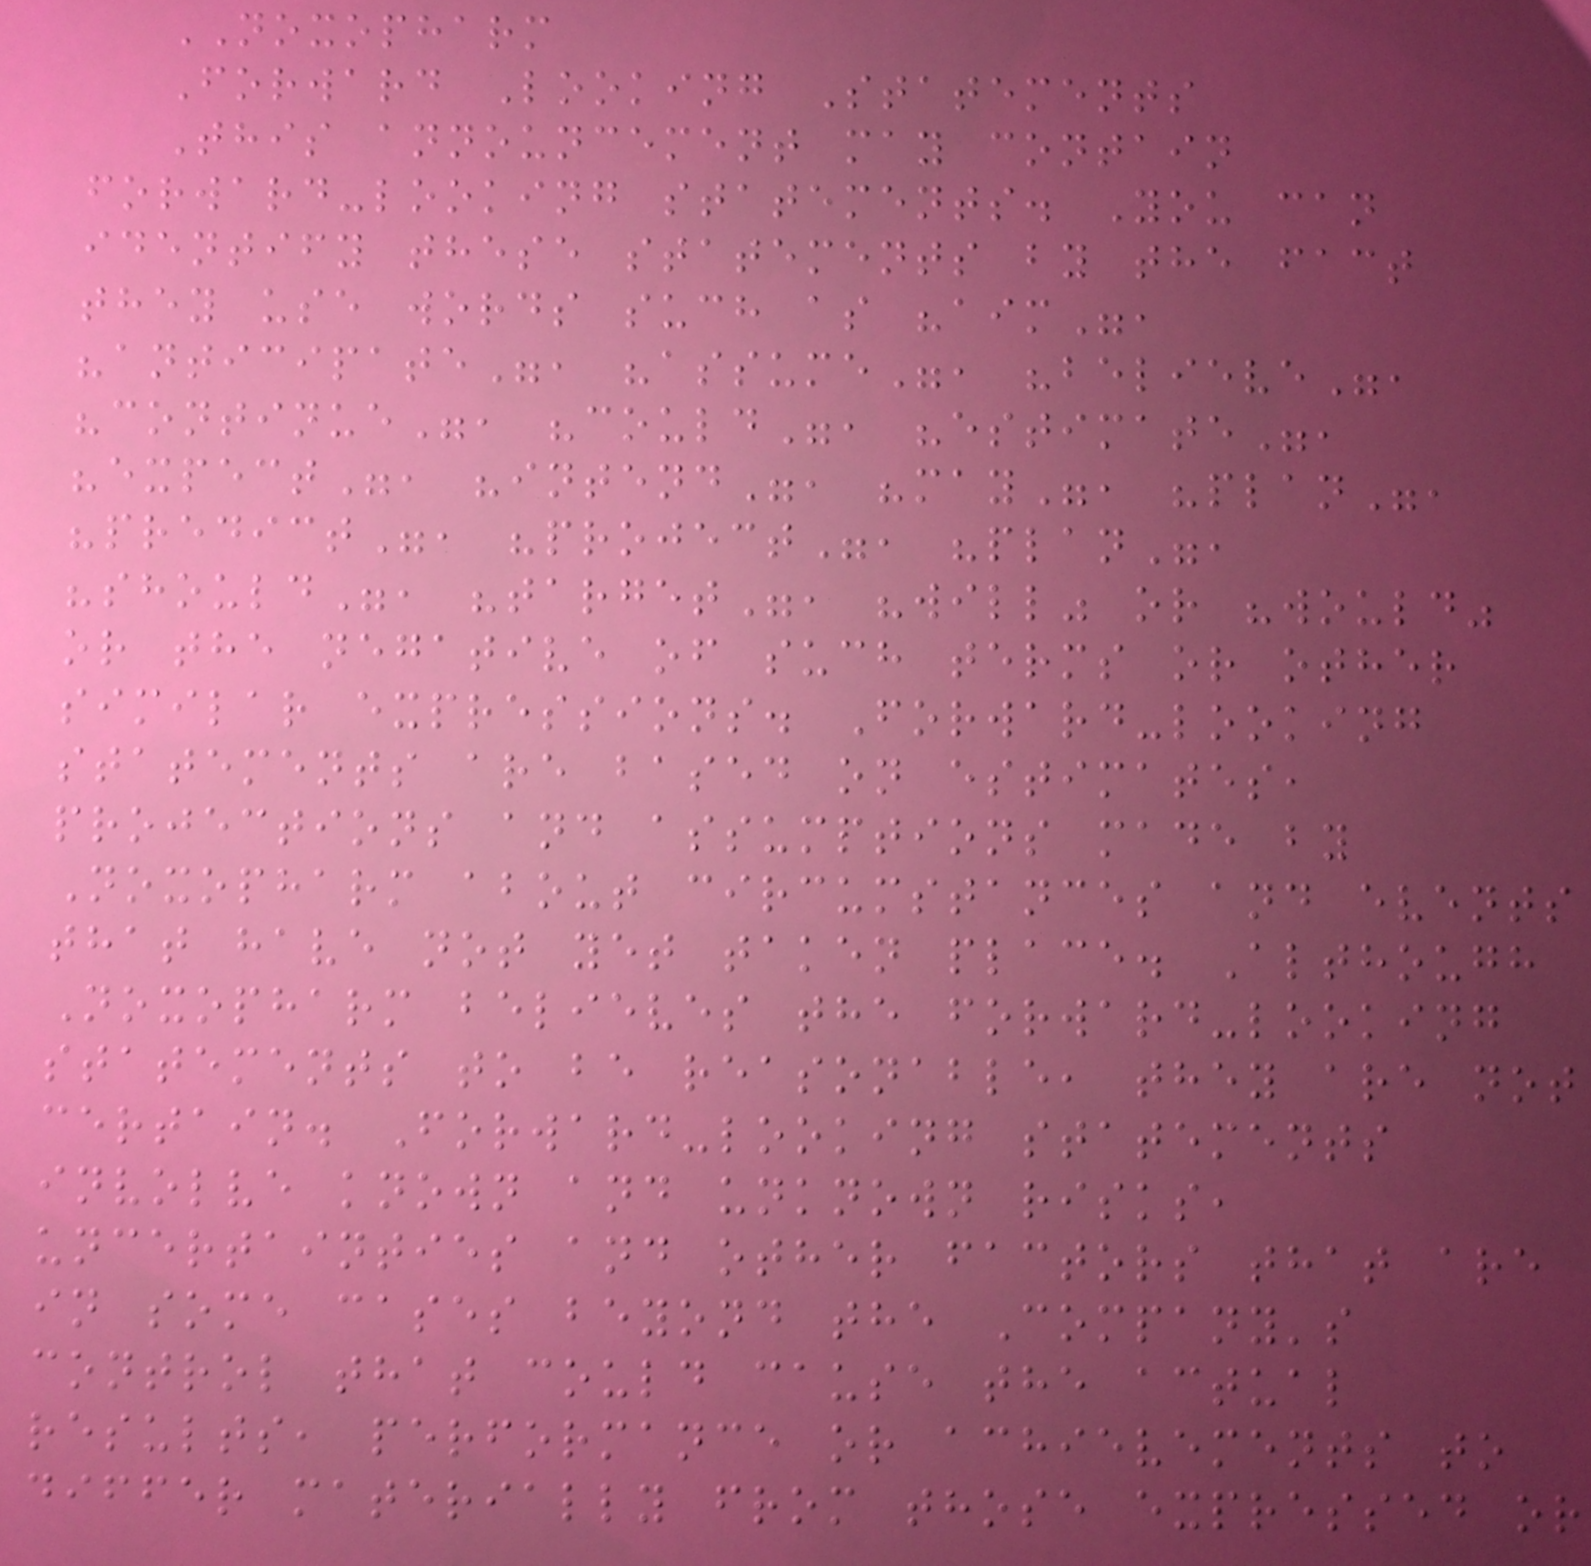NOXOPHARM
Forward Looking Statements
This announcement may contain
forward-looking statements. You can
identify these statements by the fact
they use words such as "aim",
"anticipate", "assume", "believe",
"continue", "could", "estimate",
"expect", "intend", "may", "plan",
"predict", "project", "plan",
"should", "target", "will" or "would"
or the negative of such terms or other
similar expressions. Forward-looking
statements are based on estimates,
projections and assumptions made by
Noxopharm about circumstances and events
that have not yet taken place. Although
Noxopharm believes the forward-looking
statements to be reasonable, they are not
certain. Forward-looking statements
involve known and unknown risks,
uncertainties and other factors that are
in some cases beyond the Company's
control that could cause the actual
results, performance or achievements to
differ materially from those expressed or
